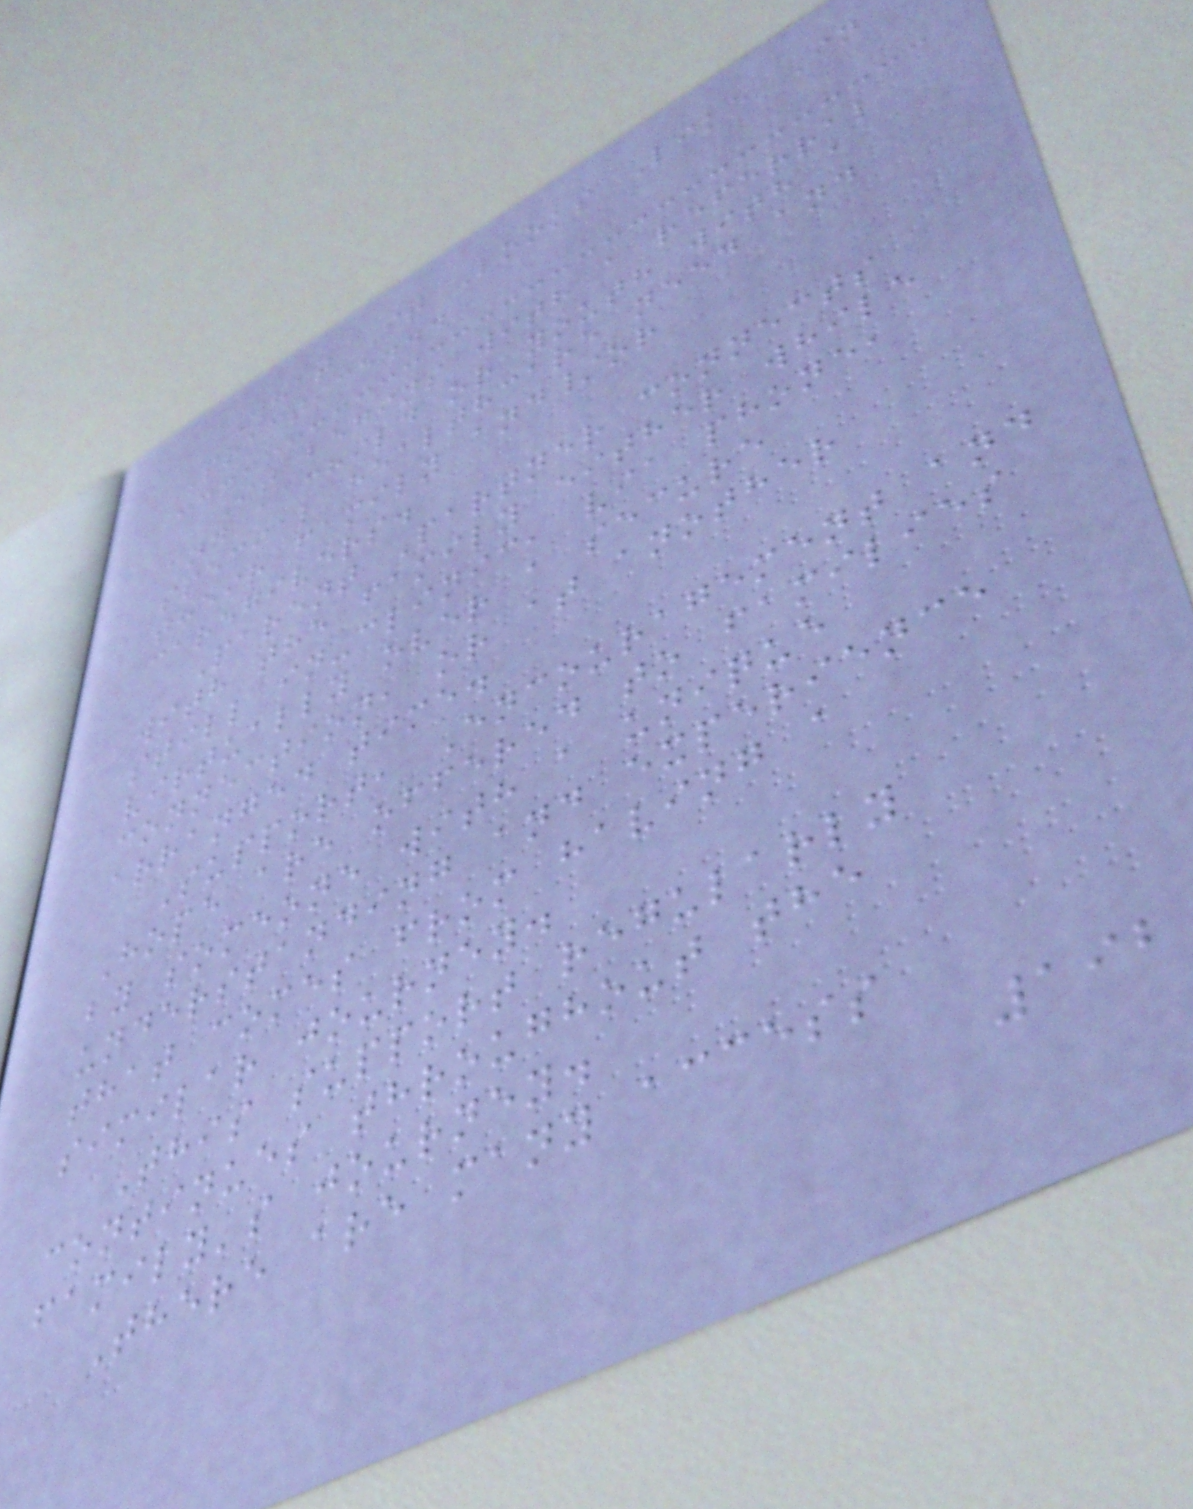What It Looks Like In
Practice...
It begins with a referral
and a child or youth with a
special healthcare need and
their family and/or
caregivers.
Parent Partner connects
with the family either while
still in-clinic, via phone,
virtually over a secure
connection, or at another
arranged time.
Support, Encouragement and
Hope are offered to families
by someone with a unique
understanding and experience
that comes from having a
similar journey.
This support regularly
continues throughout the
family's journey.
There are many access
192
